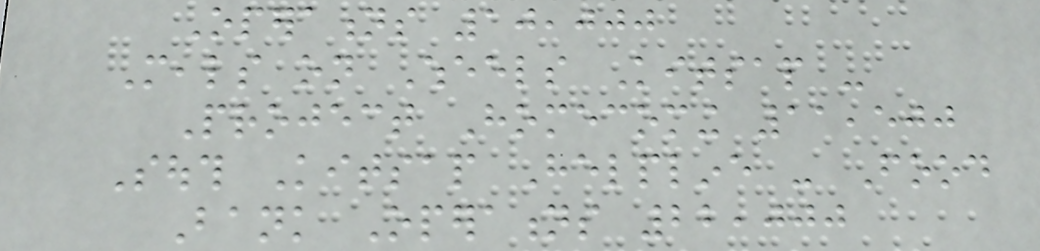Operations 10,000
Meals on Wheels Kitsap -
Project Homecoming 11,500
South Kitsap Helpline - Food
Bank Operations 22,000
